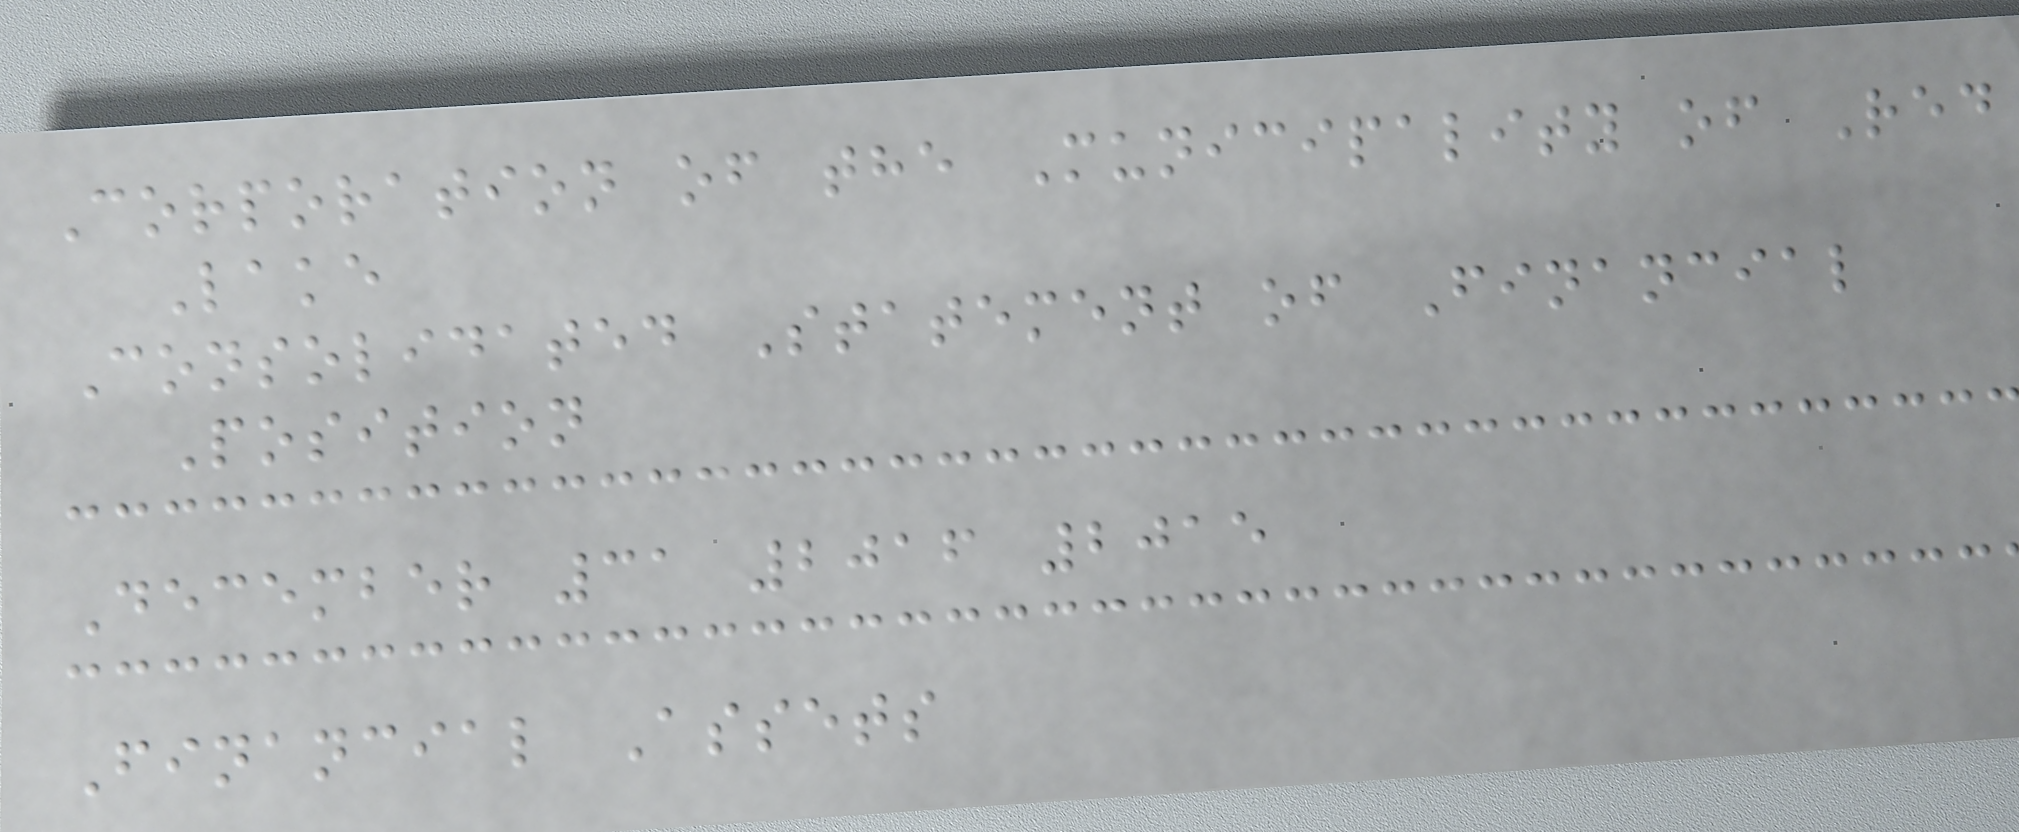Corporation of the Municipality of Red
Lake
Consolidated Statement of Financial
Position
December 31 2016 2015
Financial Assets
